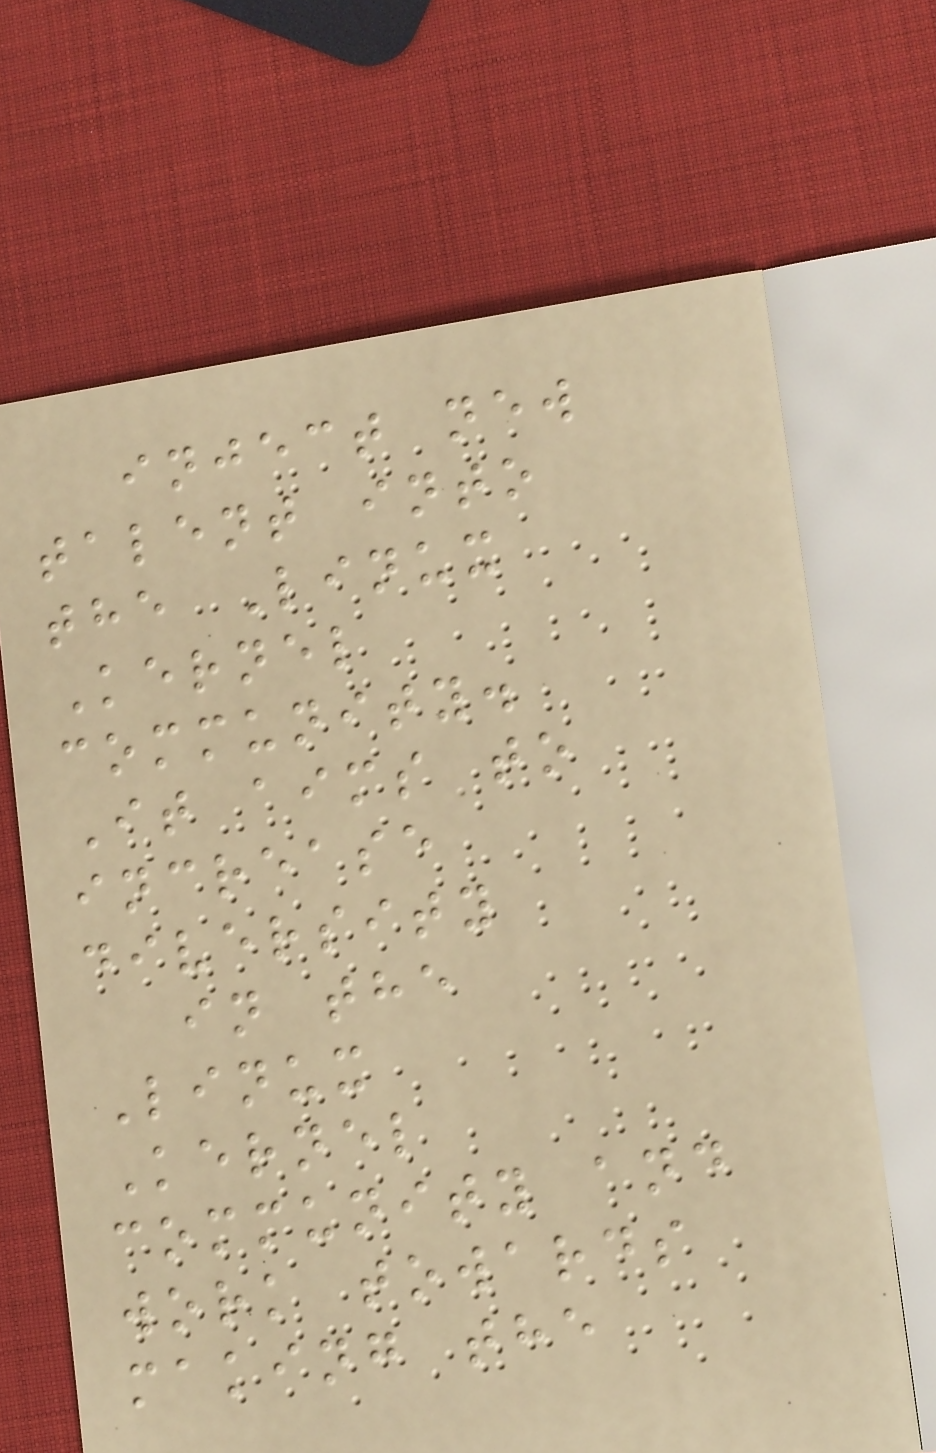inject new
talent into
the Linux
Kernel
community.
It aims to
increase
diversity
in the
Linux
Kernel
community and
work towards
making the
